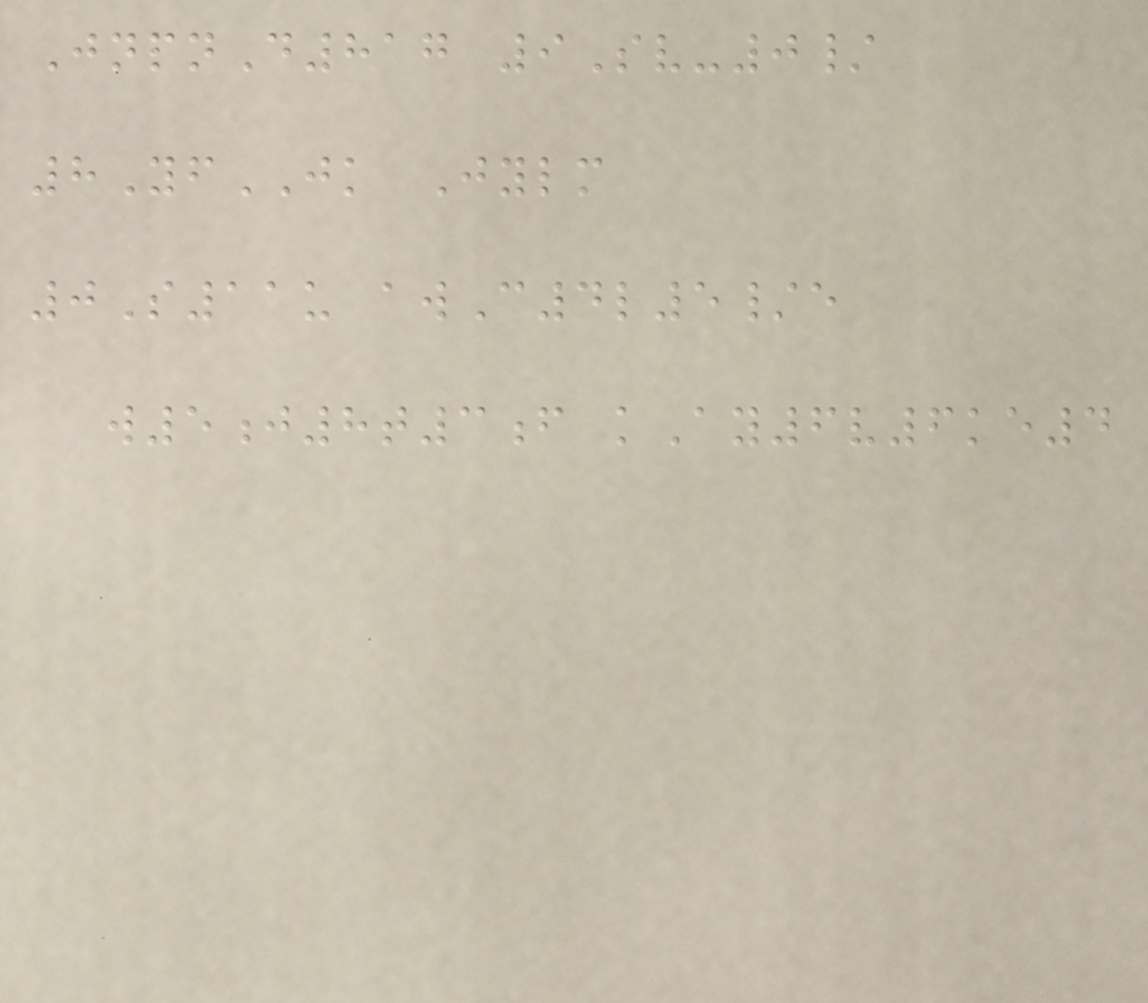JnpnD817 9Sv-0/
8YfJK Jylm
0S11u awC4l5/e
w5j8t3f kAy6v6ke4
